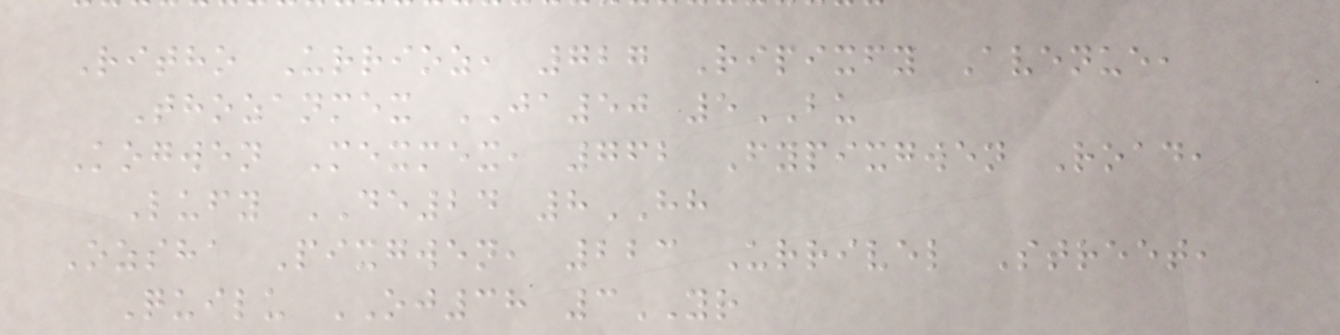Ritho Urrioz, 727 Ripixfy Avenue,
Thozanmex JA50 5BU
Kogwen Mexmex, 762 Fypixgwen Road,
Lufy DE24 8HH
Ozsha Pixgwen, 223 Urrivel Street,
Quilu OJ38 3YR
